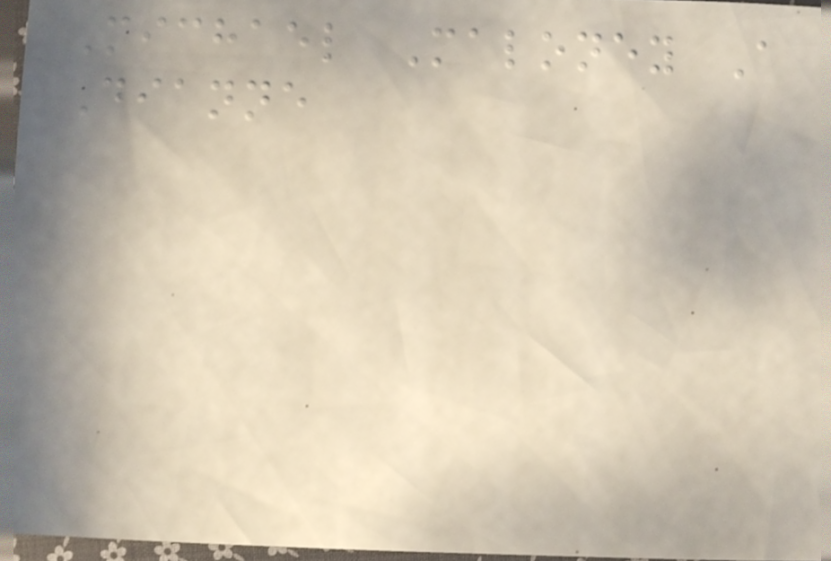Michael Maloney A
Dianne
